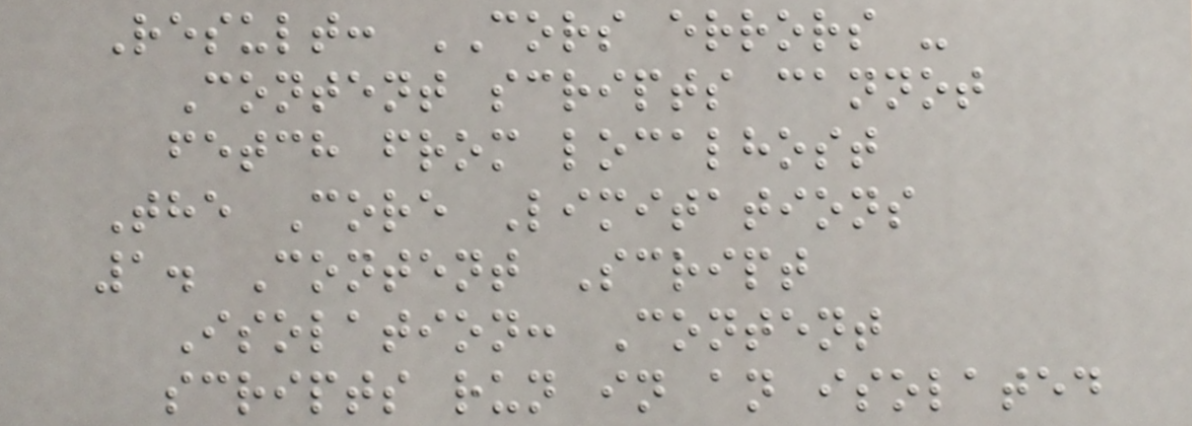Result: CORS errors -
Content scripts cannot
fetch from localhost
The Core Limitations
1. Content Script
Isolation: Content
scripts run in an isolated
